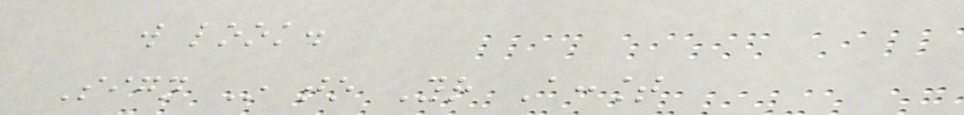will look.
Sign In to Your Account
